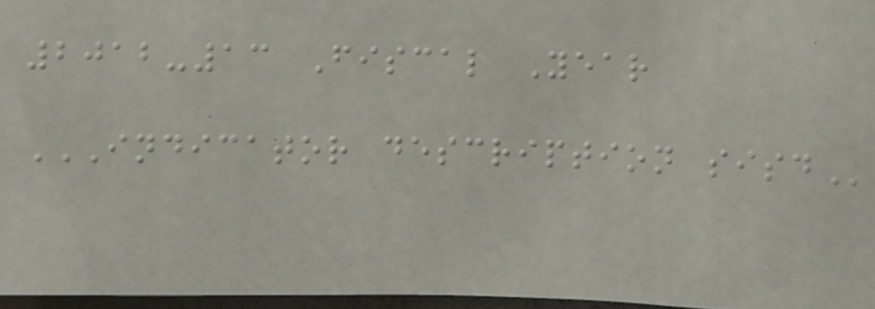2012-13 Fiscal Year
INDICATOR DESCRIPTION SISD
